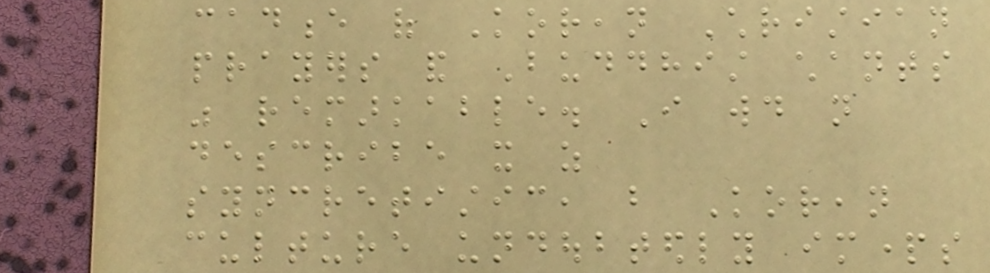cadence of Korean Christian
prayers and Buddhist chants
was remarkable. I would not
describe it as
syncretistic, but Korean
culture undoubtedly imparts
